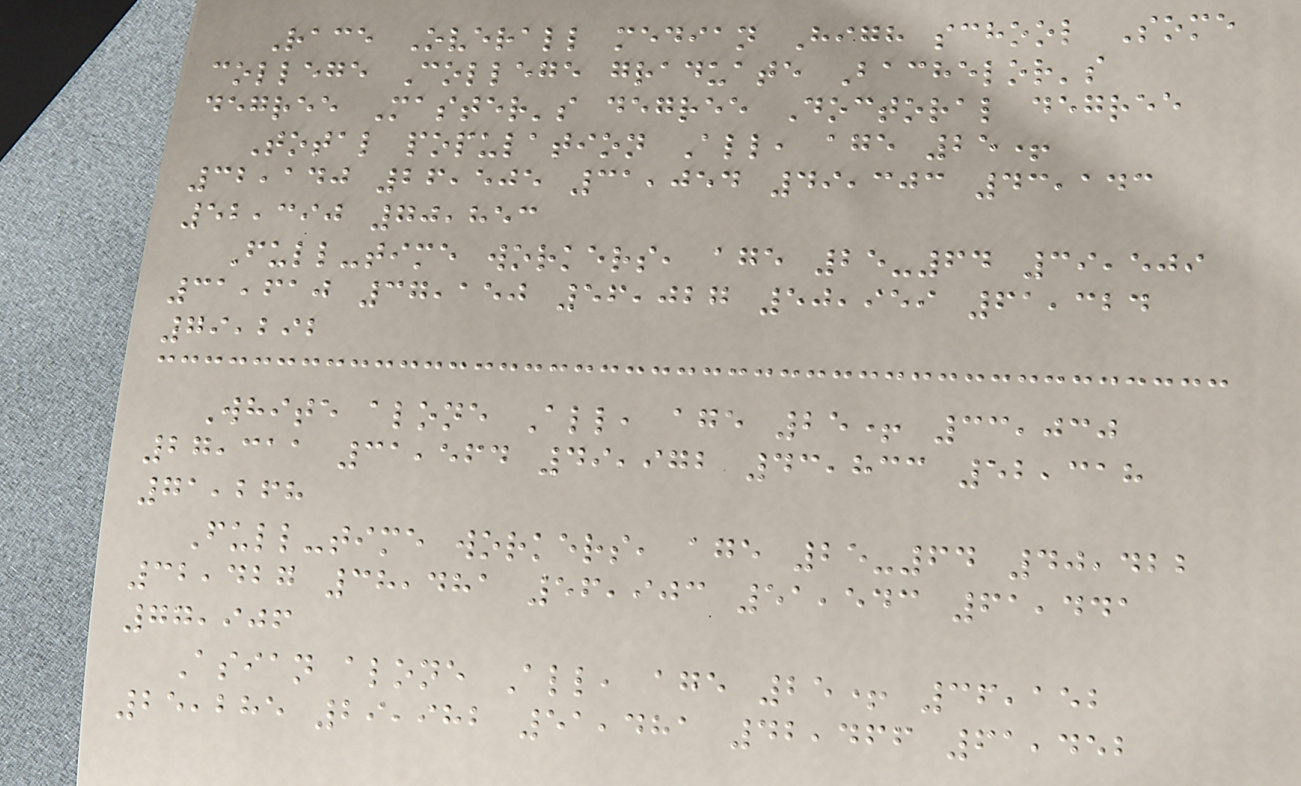Race Overall median High school Some
college College graduate Bachelor's
degree Master's degree Doctoral degree
Total population All, age 25+
32,140 26,505 31,054 49,303 43,143
52,390 70,853
Full-time workers, age 25-64 39,509
31,610 37,150 56,027 50,959 61,324
79,292
White alone All, age 25+ 33,030
27,311 31,564 49,972 43,833 52,318
71,268
Full-time workers, age 25-64 40,422
32,427 38,481 56,903 51,543 61,441
77,906
Asian alone All, age 25+ 36,152
25,285 29,982 51,481 42,466 61,452
